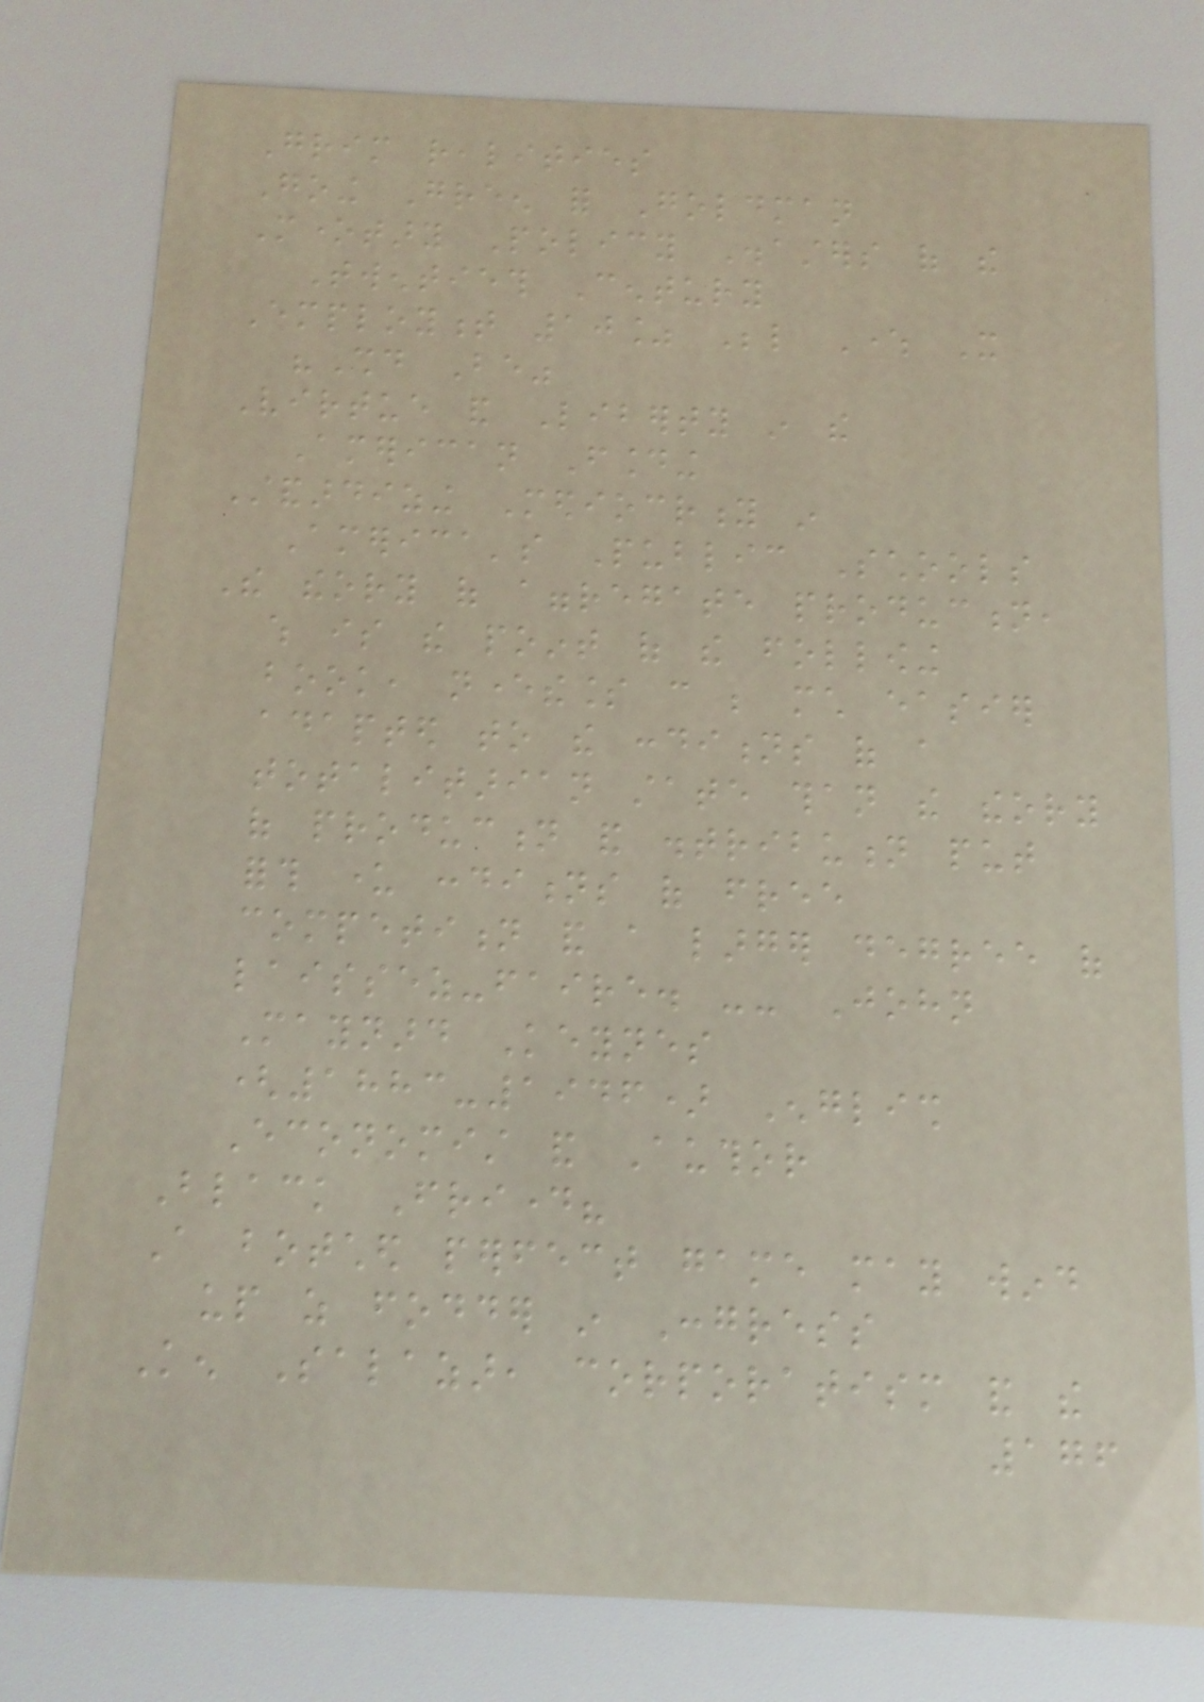Grim realities
Going Green for Goldman
Monetary Policy Disasters of the
Twentieth Century
Employment 10% Below Where It
"Should Be"
Virtue and Liberty in the
American Founding
Standardizing Mediocrity in
America's Public Schools
The theory of aggregate production,
which is the point of the following
book, nevertheless can be much easier
adapted to the conditions of a
totalitarian state than the theory
of production and distribution put
forth under conditions of free
competition and a larger degree of
laissez-faire. -- John
Maynard Keynes
(1883-1946) English
Economist and Author
Black Friday?
A botched perfect game may wind
up as fodder in Congress
Ken Salazar, corporatism and the
176
